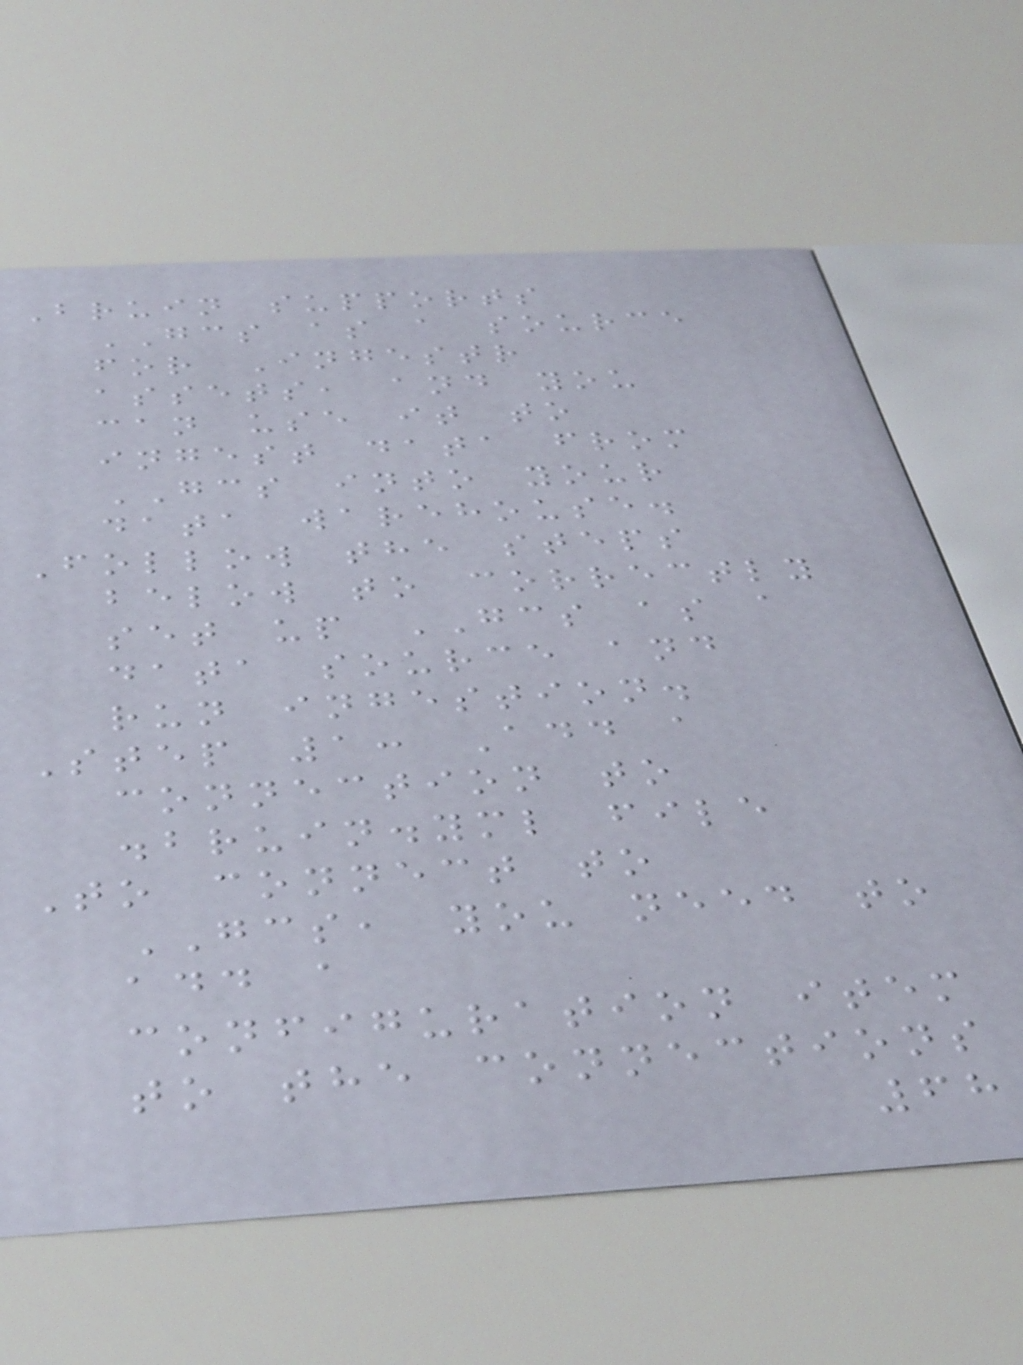Bruin supports
GCS as a source
for Ingestr
assets, and you
can use it to
ingest data from
GCS into your
data warehouse.
Follow the steps
below to correctly
set up GCS as a
data source and
run ingestion.
Step 1: Add a
connection to
.bruin.yml file
To connect to
GCS, you need to
add a
configuration item
to the connections
68
